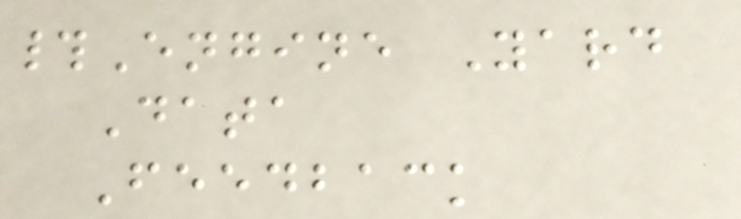#Engine Yard
Data
Feedback
